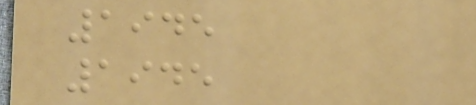1945
1945
